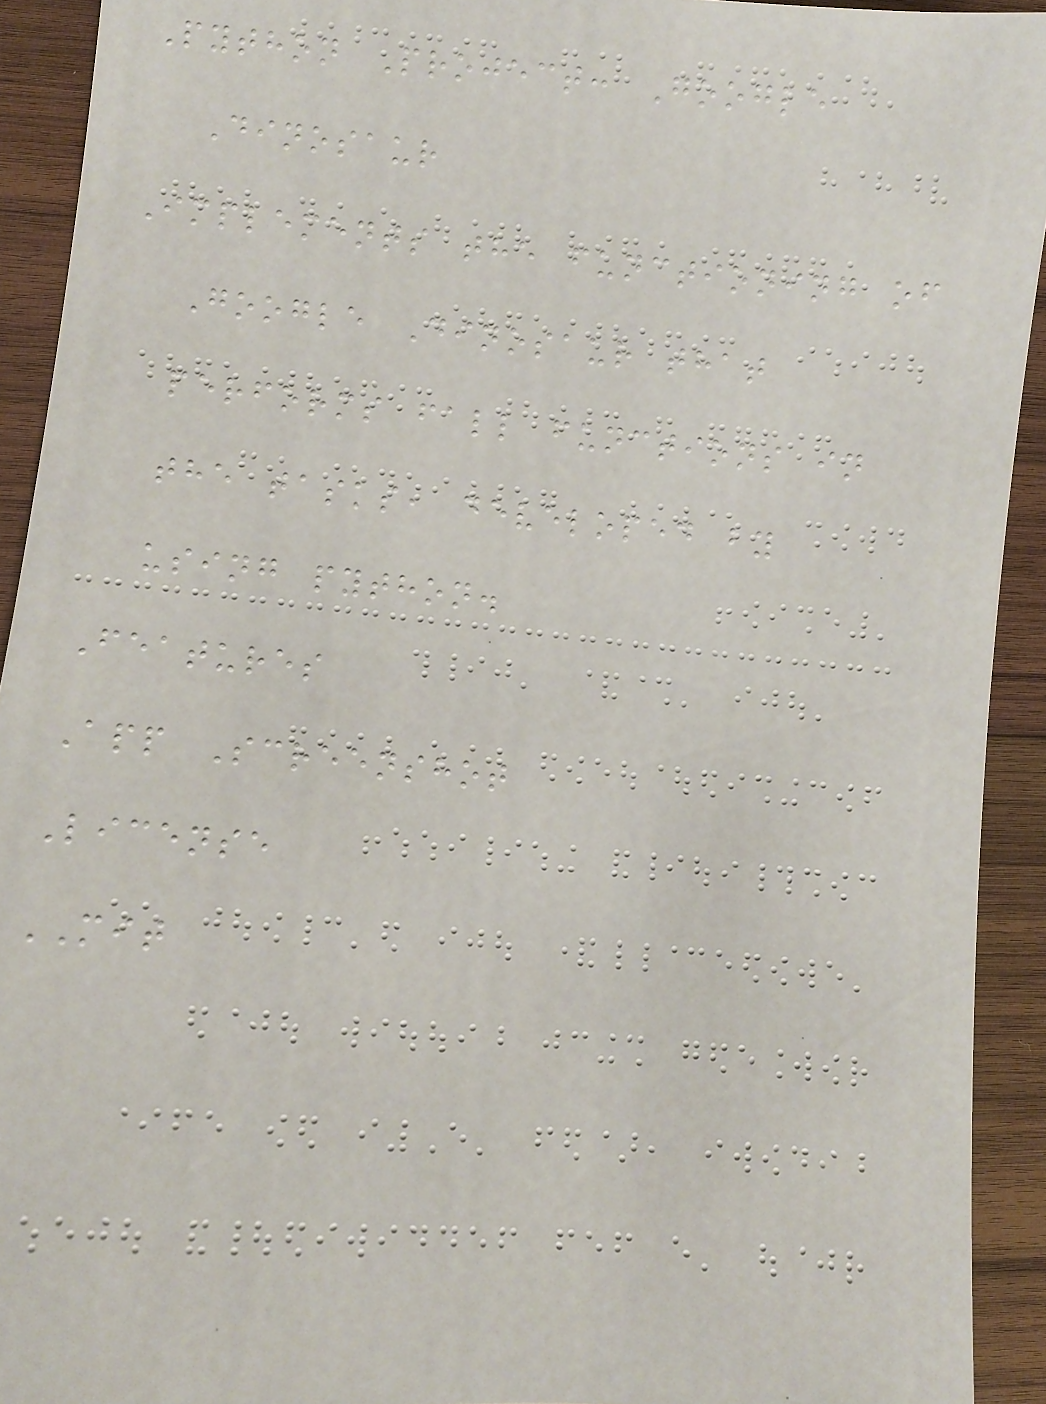Python Project: Google
Dinosaur
Implements the functioning of
Google Dinosaur that
performs fall functions in
the tasks, developed by
using python.
Features
App Screenshot
License
MIT
